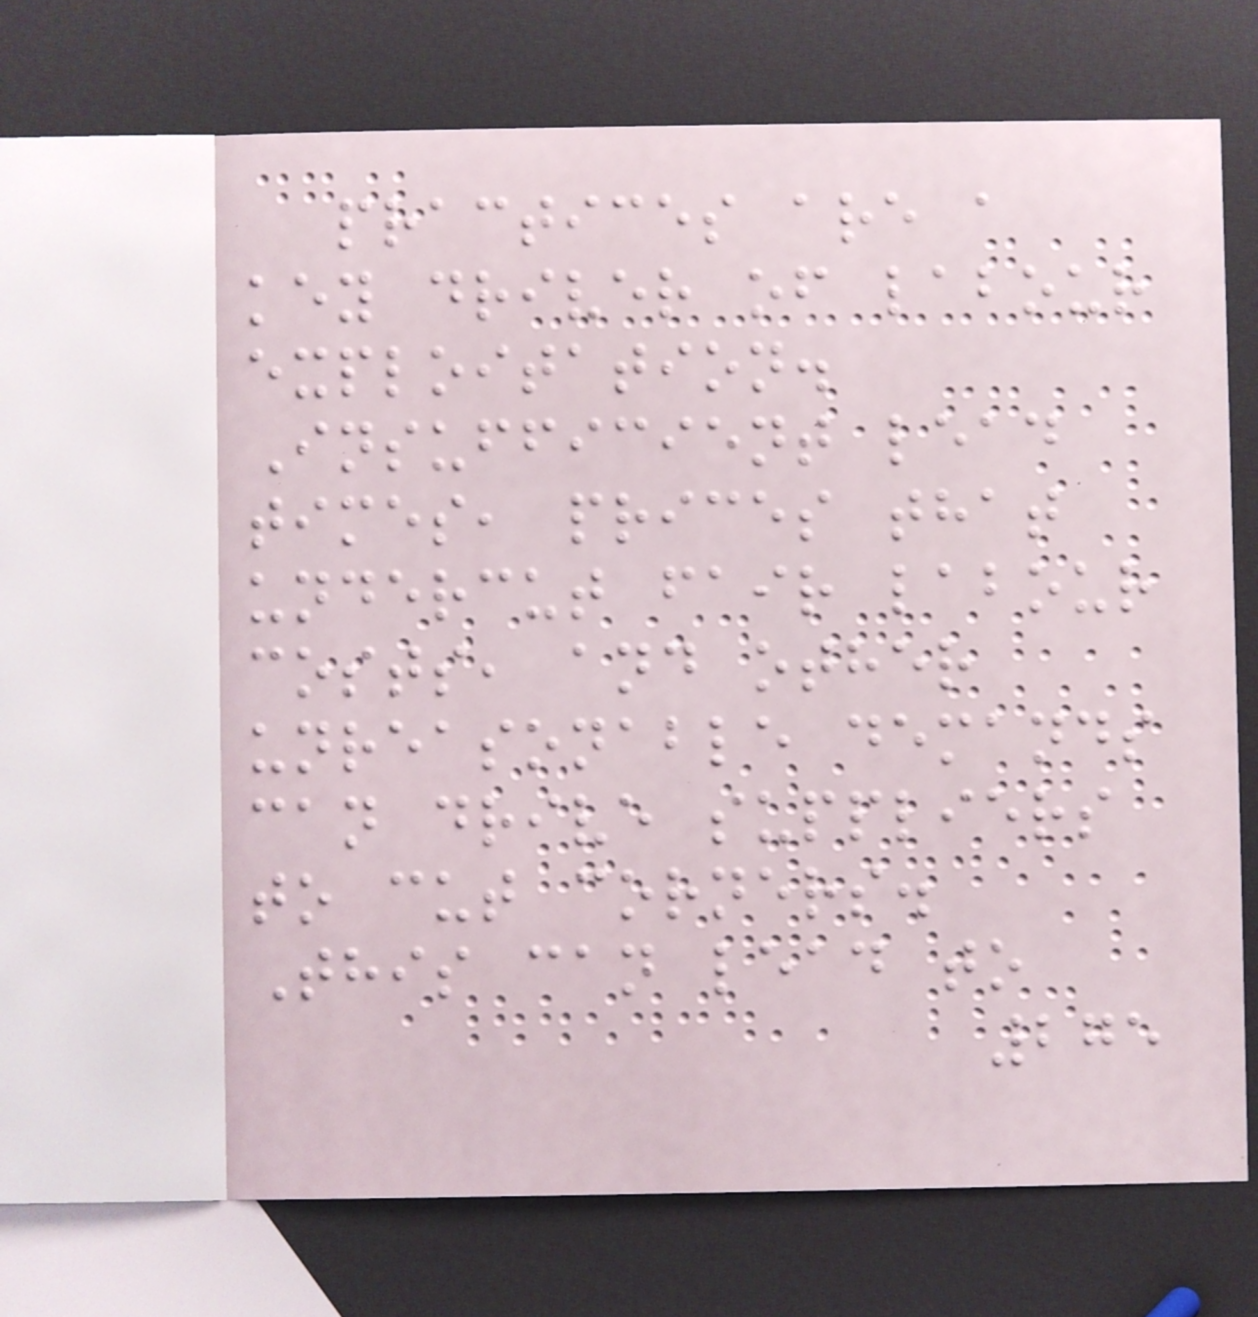practices are a
key driver of labour
exploitation.
Insufficient lead
times, prices that
undercut fair labour
costs, and other
unreasonable demands
can drive suppliers
to cut corners.
This can lead to
275
